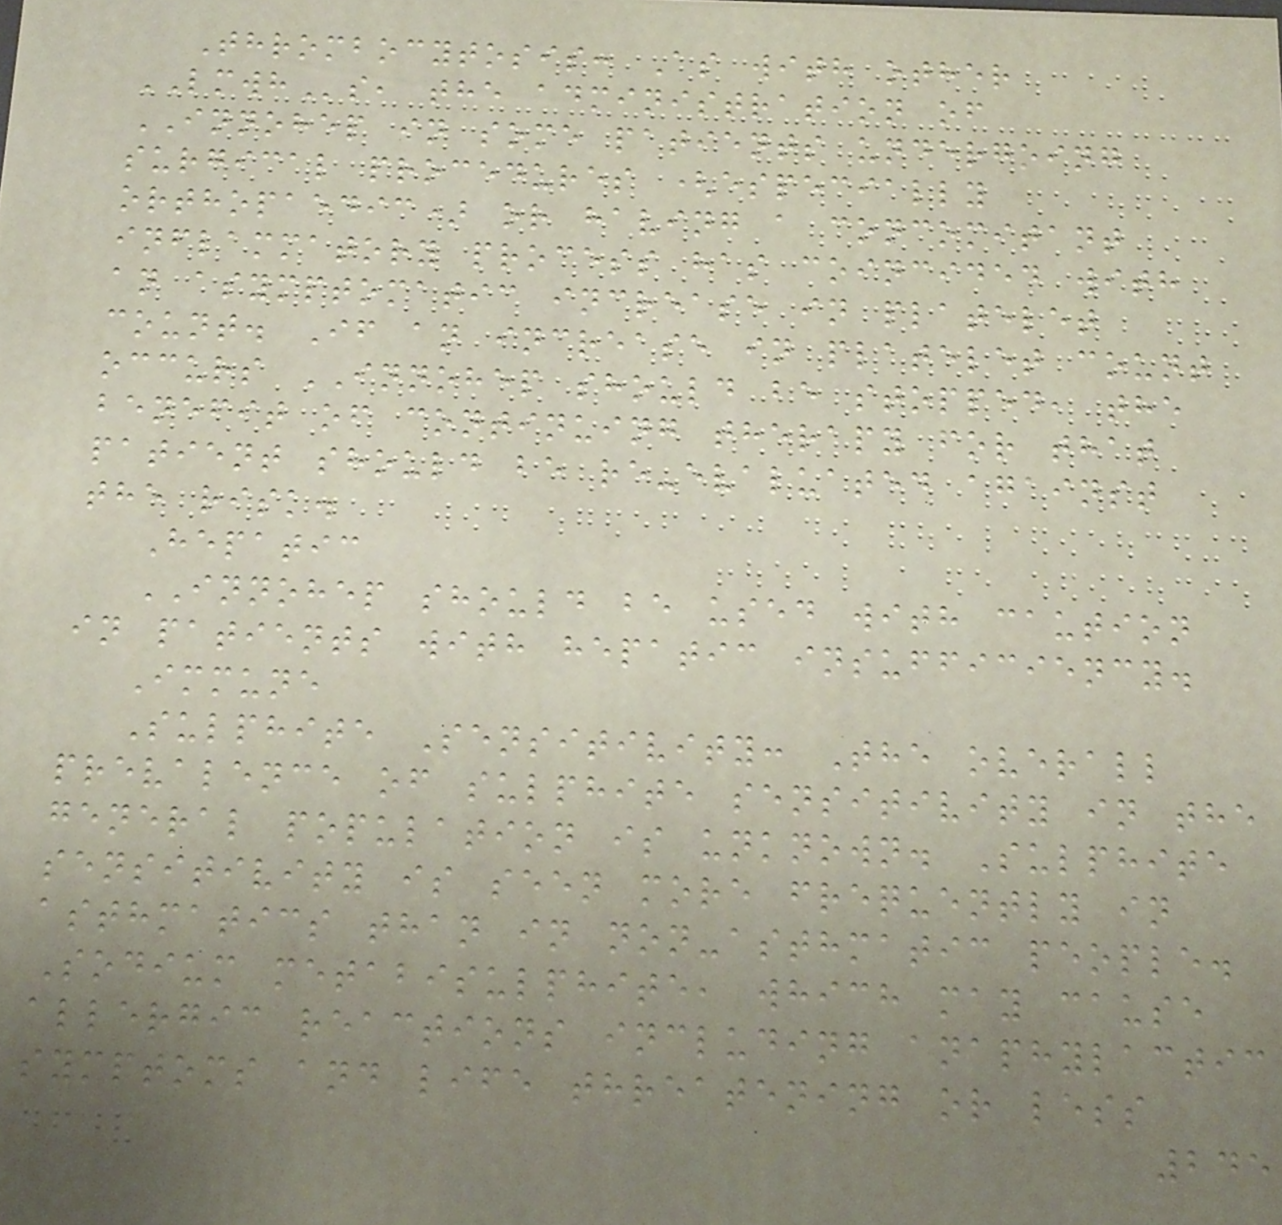Thrombocytosis: As with other
LMWHs, the administration of
INNOHEP in some patients undergoing
surgical procedures (especially
orthopaedic) or having a concomitant
inflammatory process has coincided with
an asymptomatic increase in platelet
count. If an increase in platelet count
occurs INNOHEP should be stopped, the
benefit of continuing therapy for that
patient should be re-evaluated against
the risk.
Hepatic
INNOHEP should be used with caution
in patients with hepatic insufficiency.
Immune
Sulphite Sensitivity: The overall
prevalence of sulphite sensitivity in the
general population is unknown. Sulphite
sensitivity is seen more frequently in
asthmatics than in non-asthmatic people.
Sodium metabisulphite, which may cause
allergic reactions including anaphylactic
symptoms and life threatening or less
245
